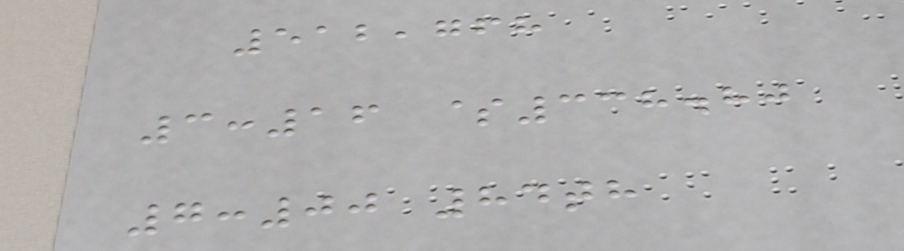512,768
3:16 $338.80
7:00 84th
